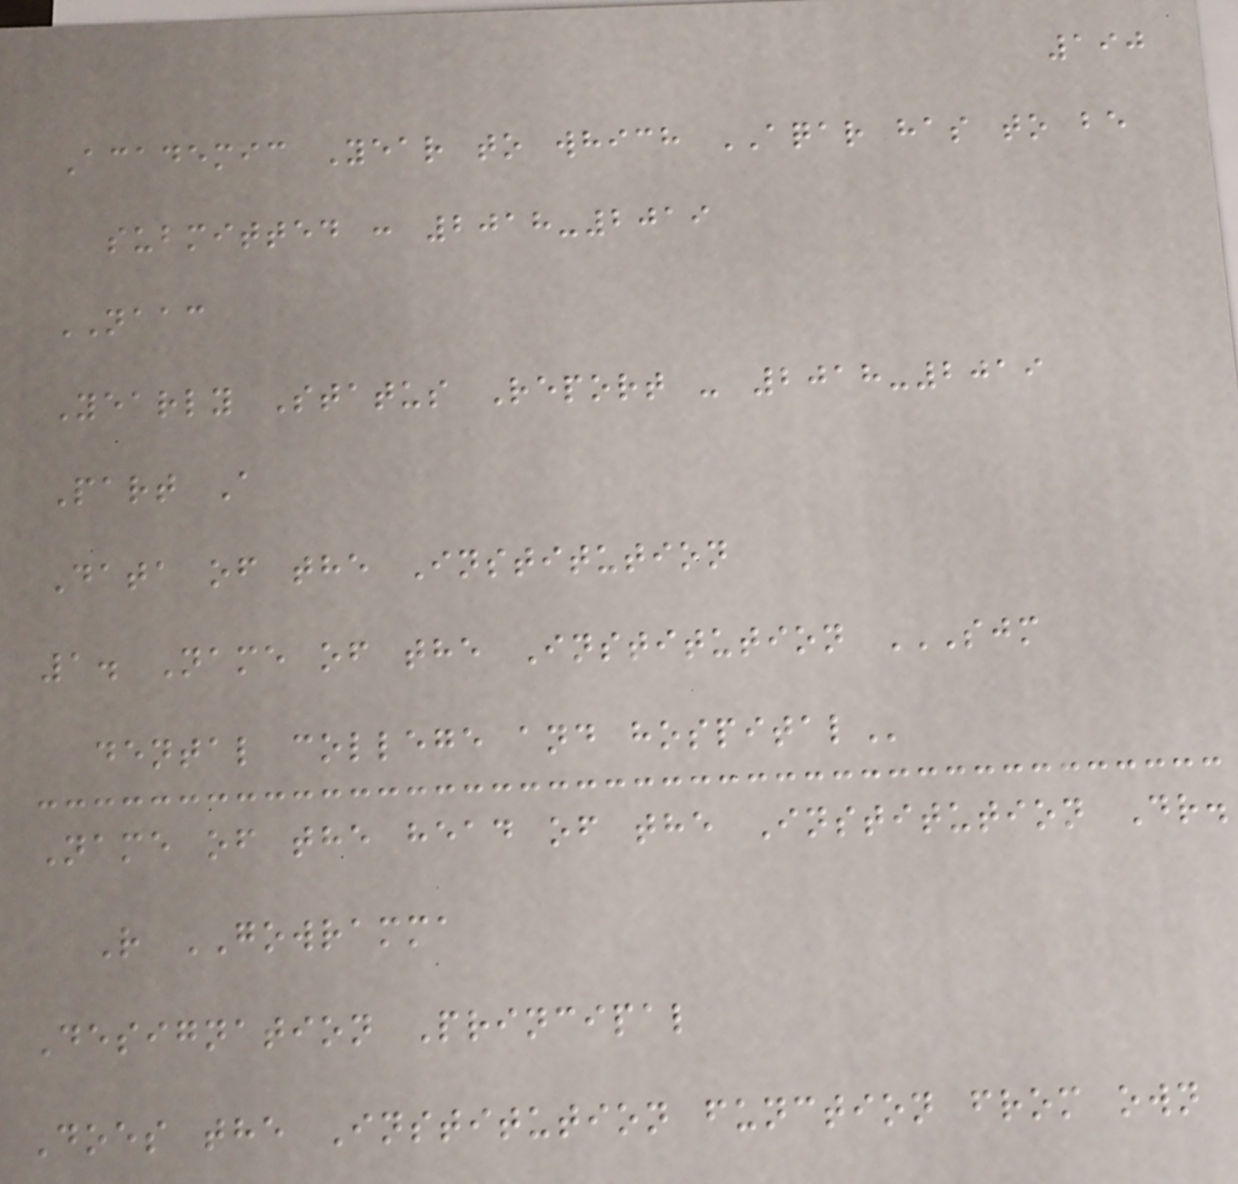190
Academic Year to which AQAR has to be
submitted : 2018-2019
NAAC
Yearly Status Report - 2018-2019
Part A
Data of the Institution
1. Name of the Institution SJM
DENTAL COLLEGE AND HOSPITAL
Name of the head of the Institution Dr.
R GOWRAMMA
Designation Principal
Does the Institution function from own
